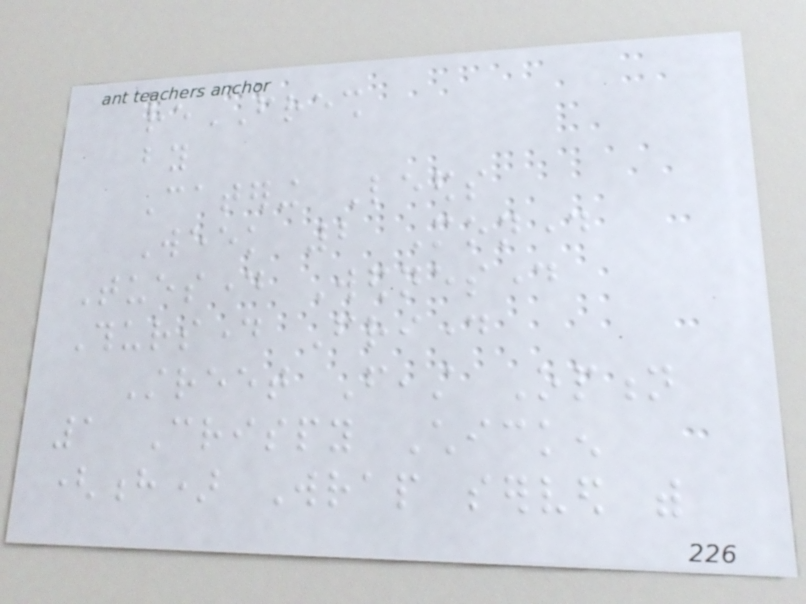reFRESH
by
Catering Leeds
Week 2 Monday
Tuesday Wednesday
Thursday Friday
Street Feast Option
1 Crispy Chicken
(h) Wrap served with
